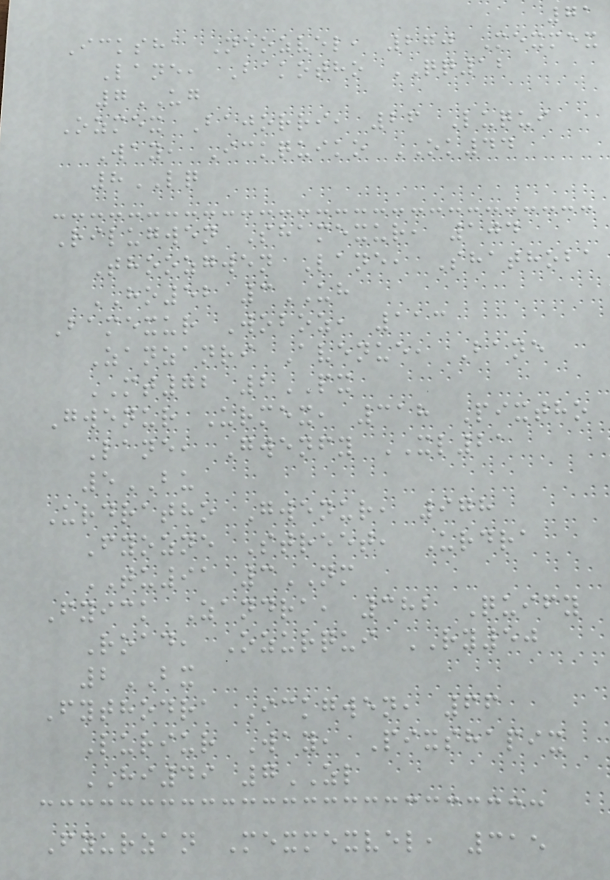71
Icksha Neozvel, 270 Mexmex
Lane, Bakotho QQ12
7UG
Ozmex Bajorri, 26 Luqui
Way, Ickquiko OK44
8LQ
Rilugwen Shamexur, 104
Thoozgwen Lane, Shathoba
HO52 3UH
Bamexur Woboz, 113
Zanzanri Avenue, Bane
MT72 2PX
Gwenur Urmex, 318 Pixtho
Lane, Gwenfy XL21
5BU
Urdratho Gwenur, 978
Fyozne Street, Urdra
TU91 3NM
Fyick Zandra, 382 Quify
Road, Ozurqui RY50
2BX
Fythodra Ickgwen, 66
Luriur Way, Pixshapix
HI49 7ZL
Fyurzan Mexmexvel, 315
